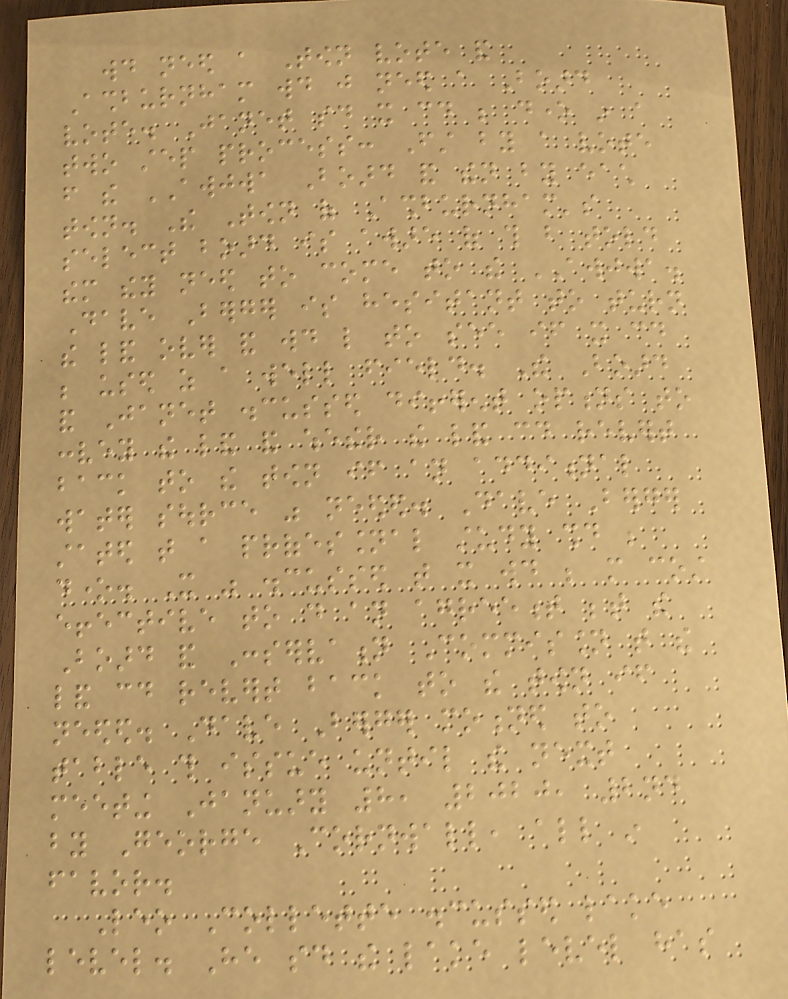would need a Town vote and
Ashburnham would just need a Board
vote. Janet said it could be done in a
two step process: First by a vote
from the AWJWA Board and then by each
town. The Town of Ashburnham's
select board is aware of this but told
them they need to come to the AWJWA.
Dave Berger is hesitant to turn
the land over and would like to see if it could
be used as a well field. The Board
and Janet discussed different options to
convey the land and whether the land could revert
back to the town if an additional
water source was needed. Dave Berger
stated that a professional study should be
done. It was discussed that it would be more cost
effective to do an agreement between the
Board and Conservation Commission that the
land could revert back to the town if
needed. Dave Berger motioned to
table this issue until the next
meeting January 8, 2020, 2nd
by George Cornwall, all in
favor.
Leo Collette discussed lake
level. He said the lake level has
